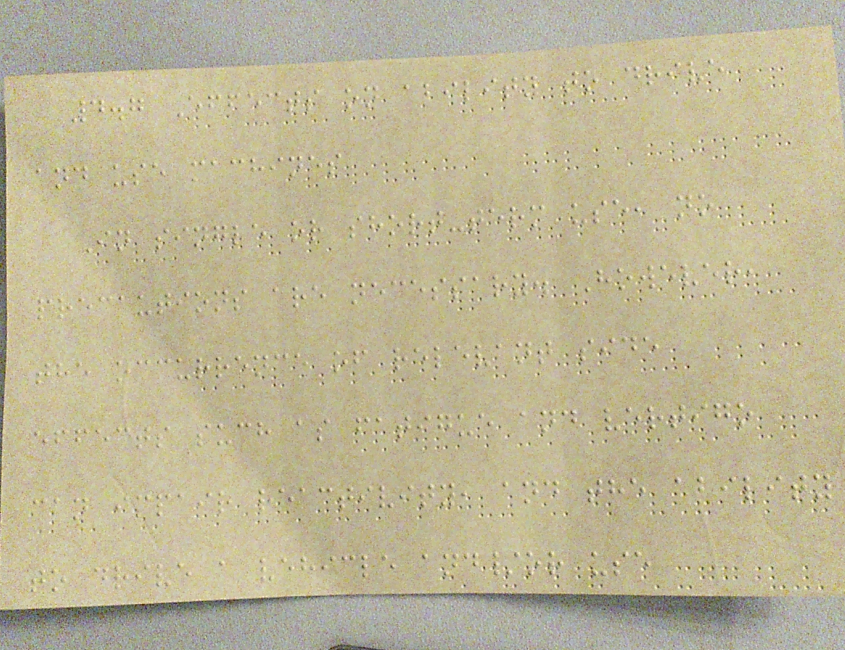4.7 Effects on ability to drive
and use machines
In single or short-term use, no
precautions are necessary. However,
the occurrence of relevant side
effects such as fatigue and vertigo
can impair reactivity, and the ability
to drive a vehicle and/or use
